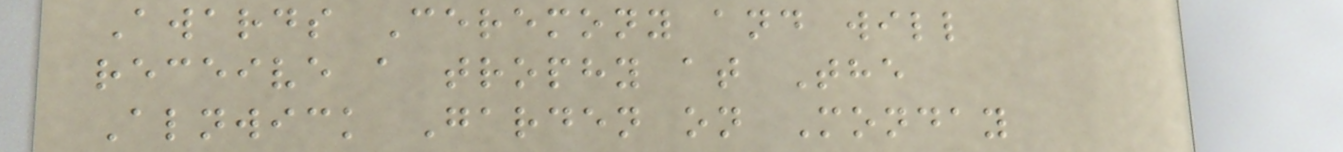Awards Ceremony and will
receive a trophy at The
Alnwick Garden on Monday
